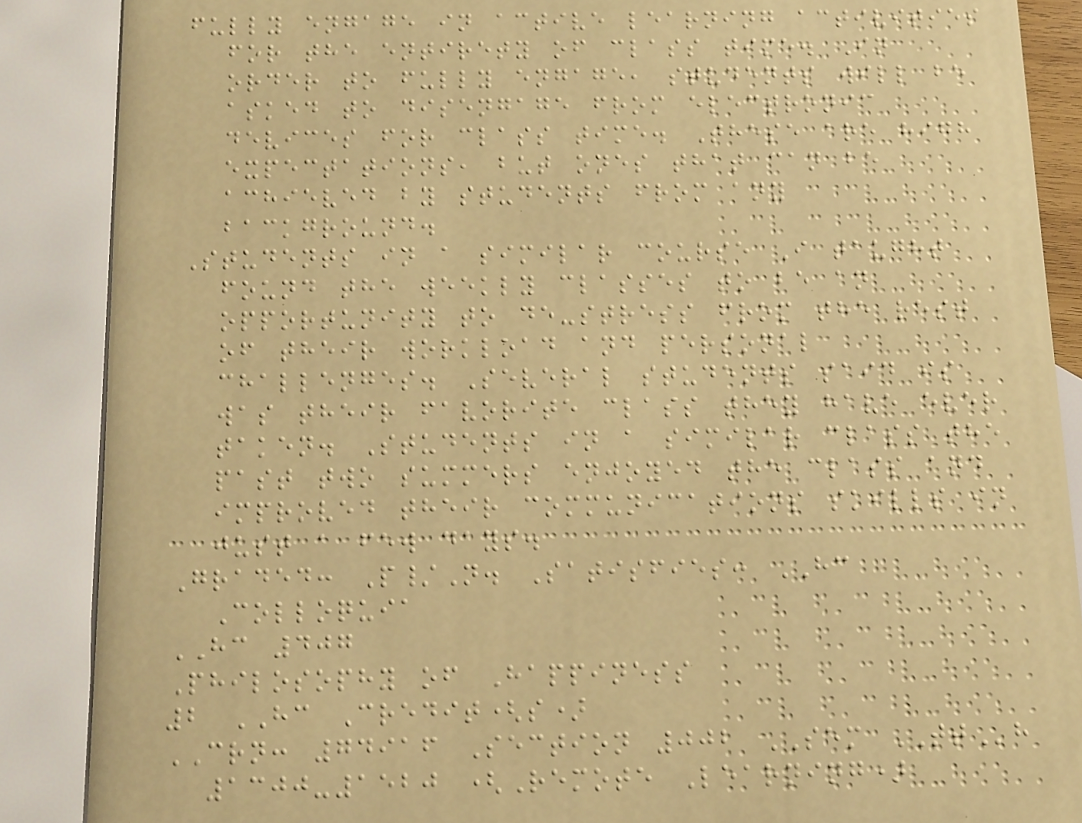fully engage in active learning activities
for the entirety of class time. In
order to fully engage, students will be
asked to disengage from electronic
devices for class time. These are high
expectations, but ones that can be
achieved by students from any
background.
Students in a similar course I taught
found the weekly classes to be an
opportunity to de-stress from the rest
of their workload and personal
challenges. Several students said is
was their favorite class they have ever
taken. Students in a similar class the
past two summers enjoyed the class and
improved their communications skills in
just a few days.
Graded: P/N. Satisfies: HC
Colloquia
HC 407
Philosophy of Happiness
2 HC Credit(s)
CRN: 74916 Section 002 SEM TTh
1300-1520 (Remote Learning)
